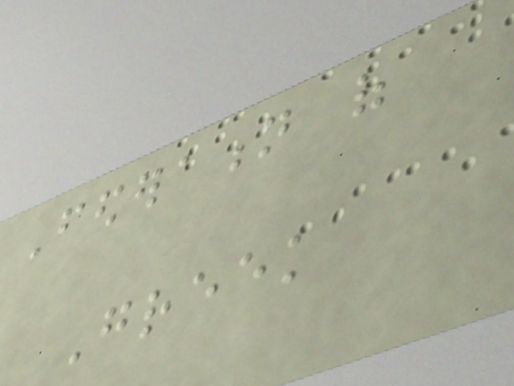Federation of
Greek
